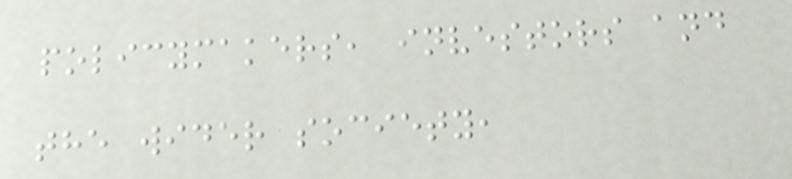policymakers, investors and
the wider society,
